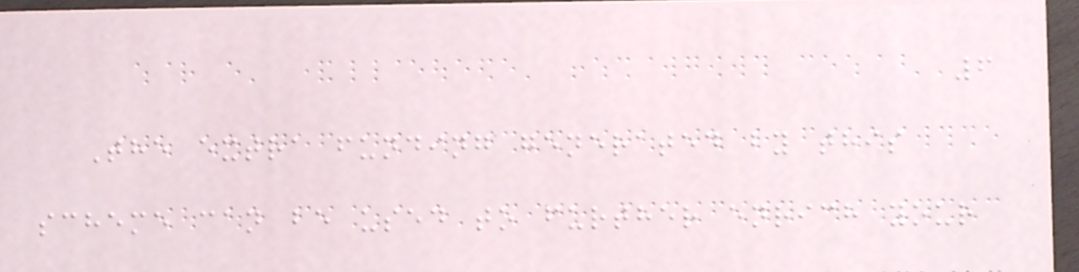6
The extra funding generated by this
scheme can be used to further enrich your
